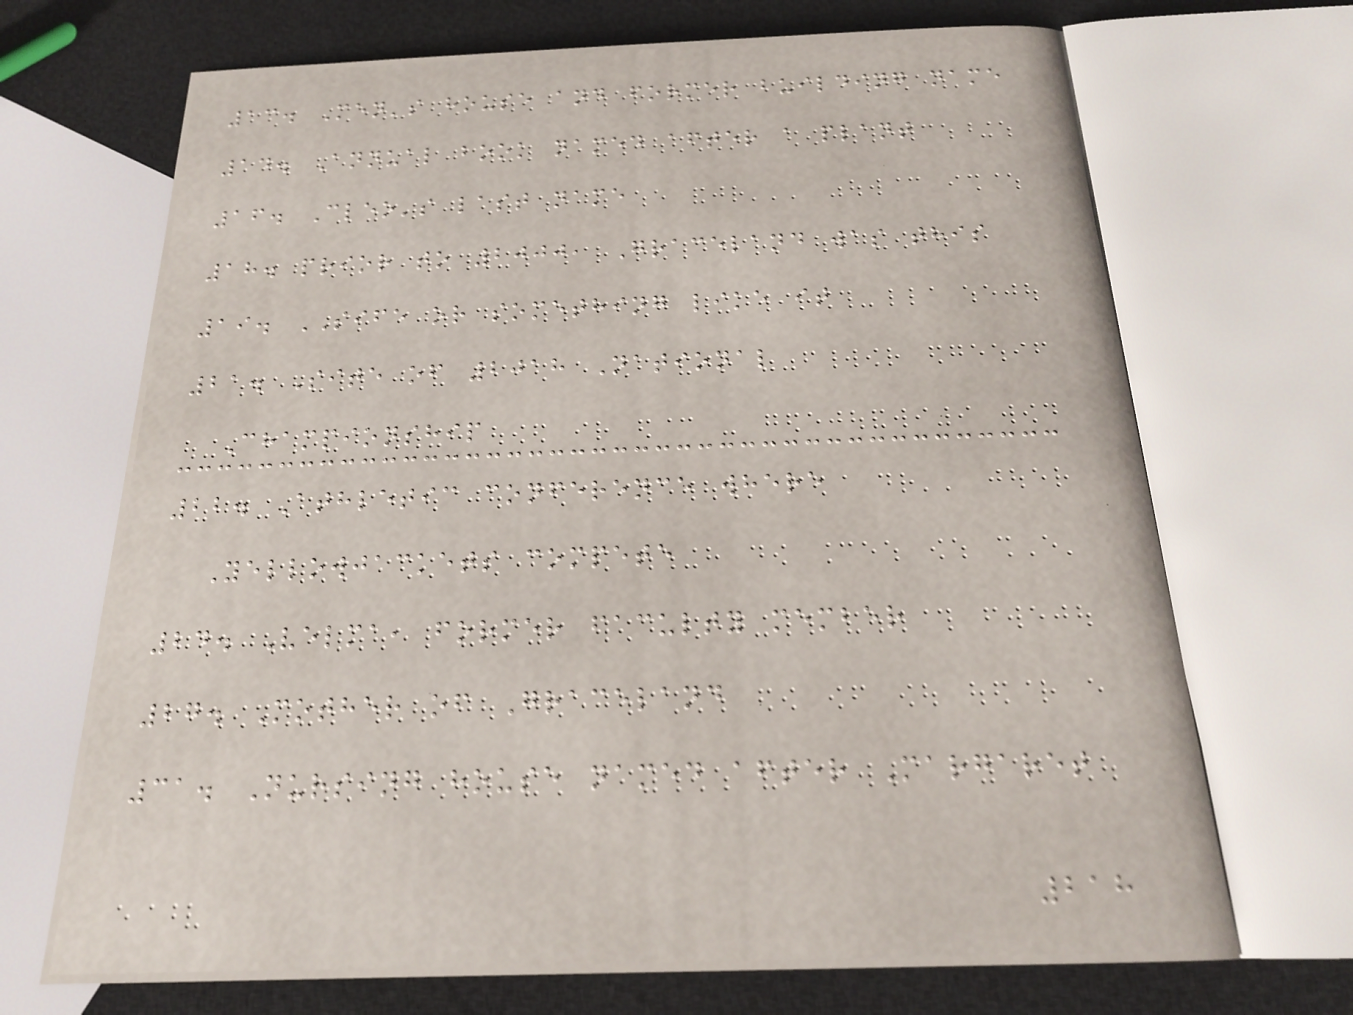13. Men's house and former building name
14. Annual book named after a plant
16. Cleo's last name
18. prior to 2000, Graceland was this
19. SIFE or something like it
21. Site of 2018 National
Championship
22. Athletic conference where
Yellowjackets compete
24. Velma, former faculty member
27. Mother of Graceland
31. Nursing house named after Margaret
218
